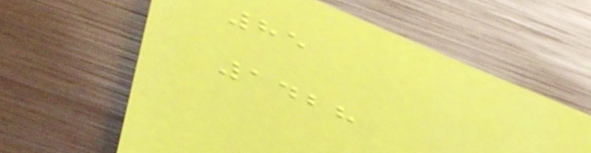85
1428
